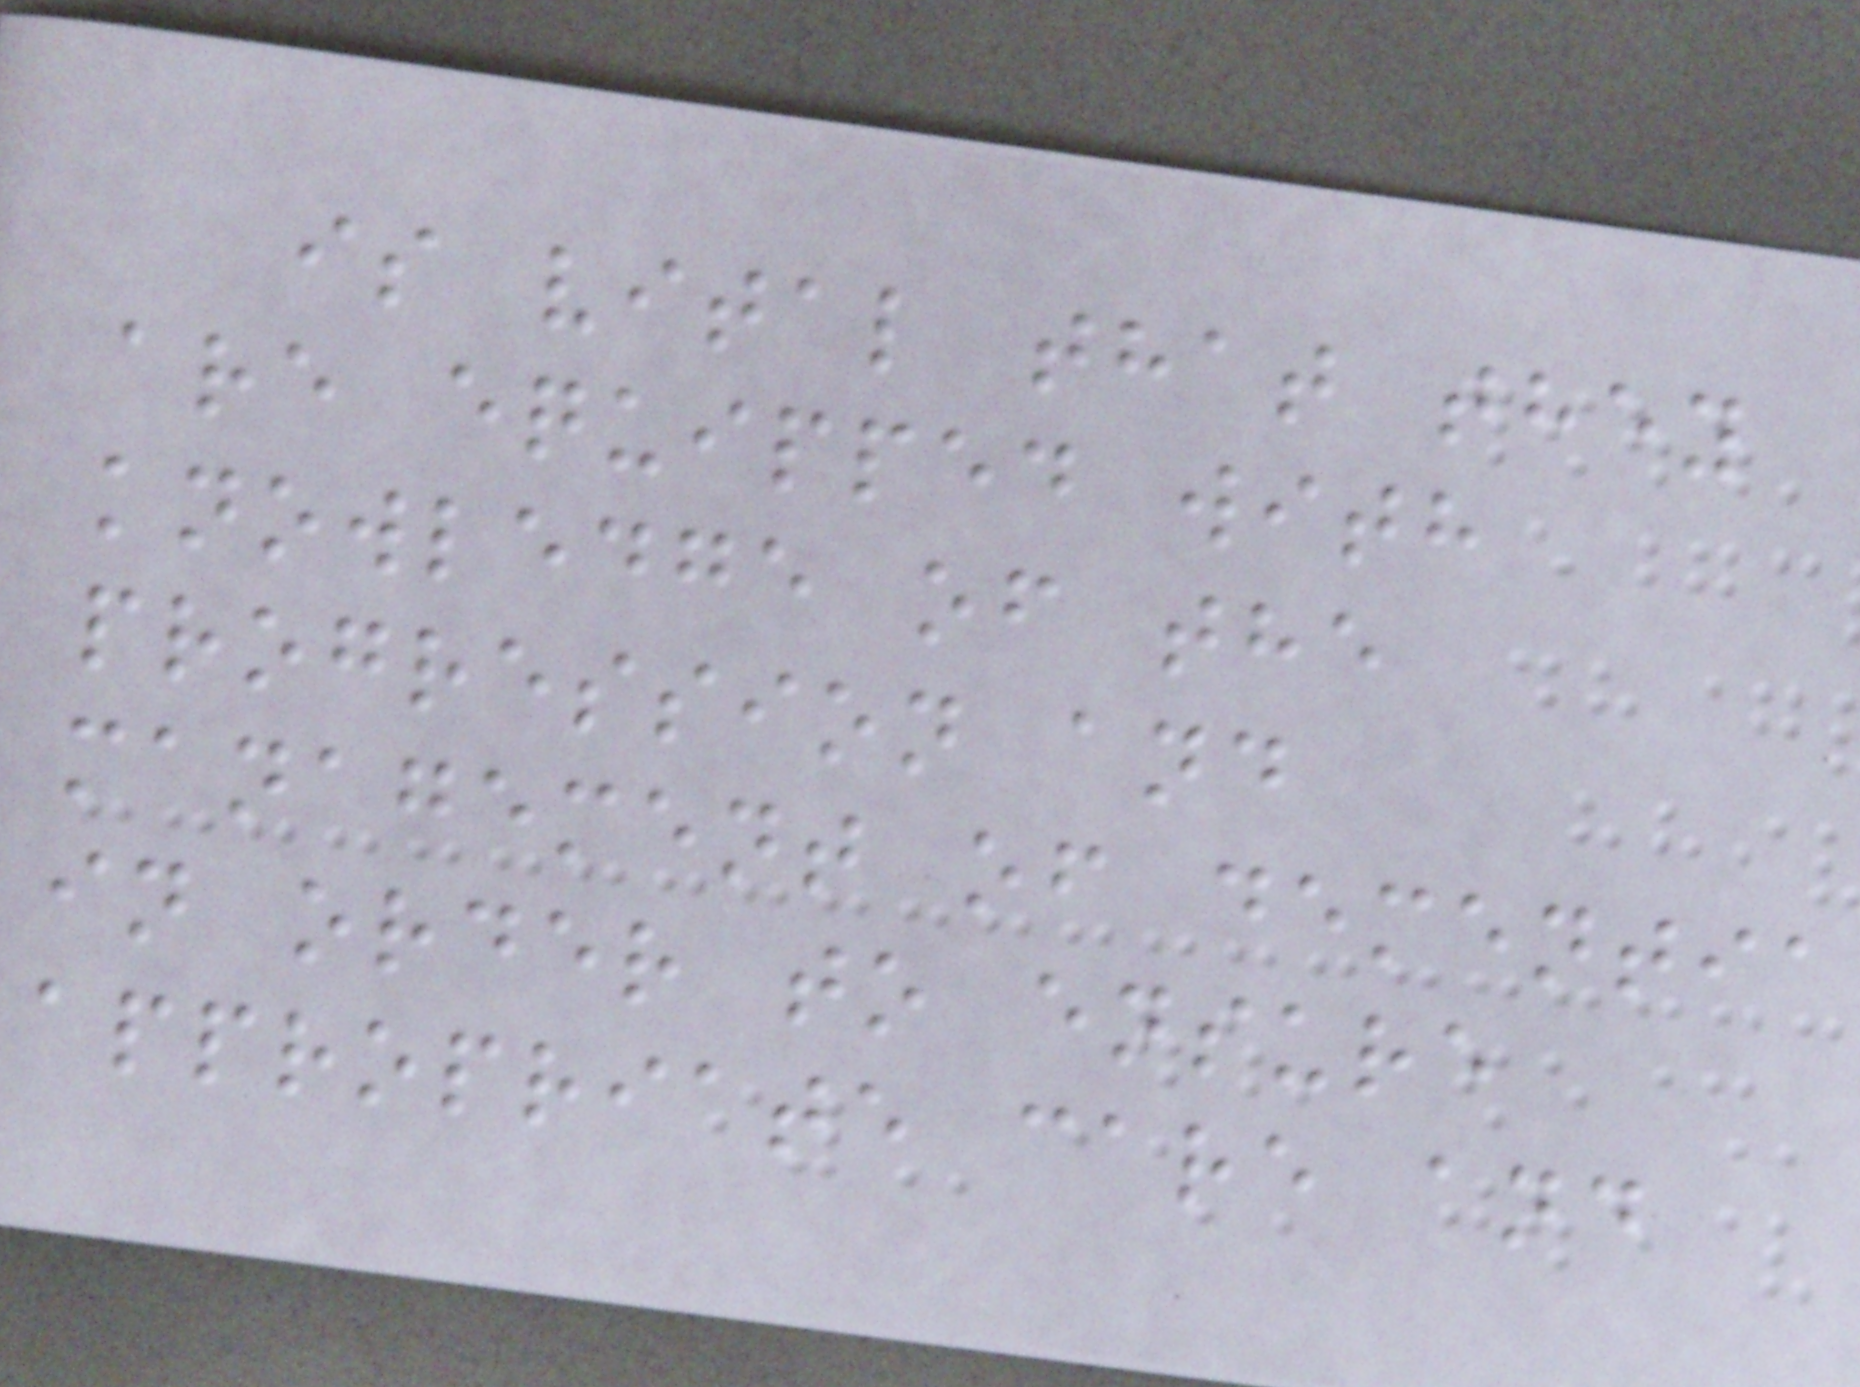is vital that they
are equipped with
knowledge of the
progression and
management of dementia
in order to ensure
appropriate care and
